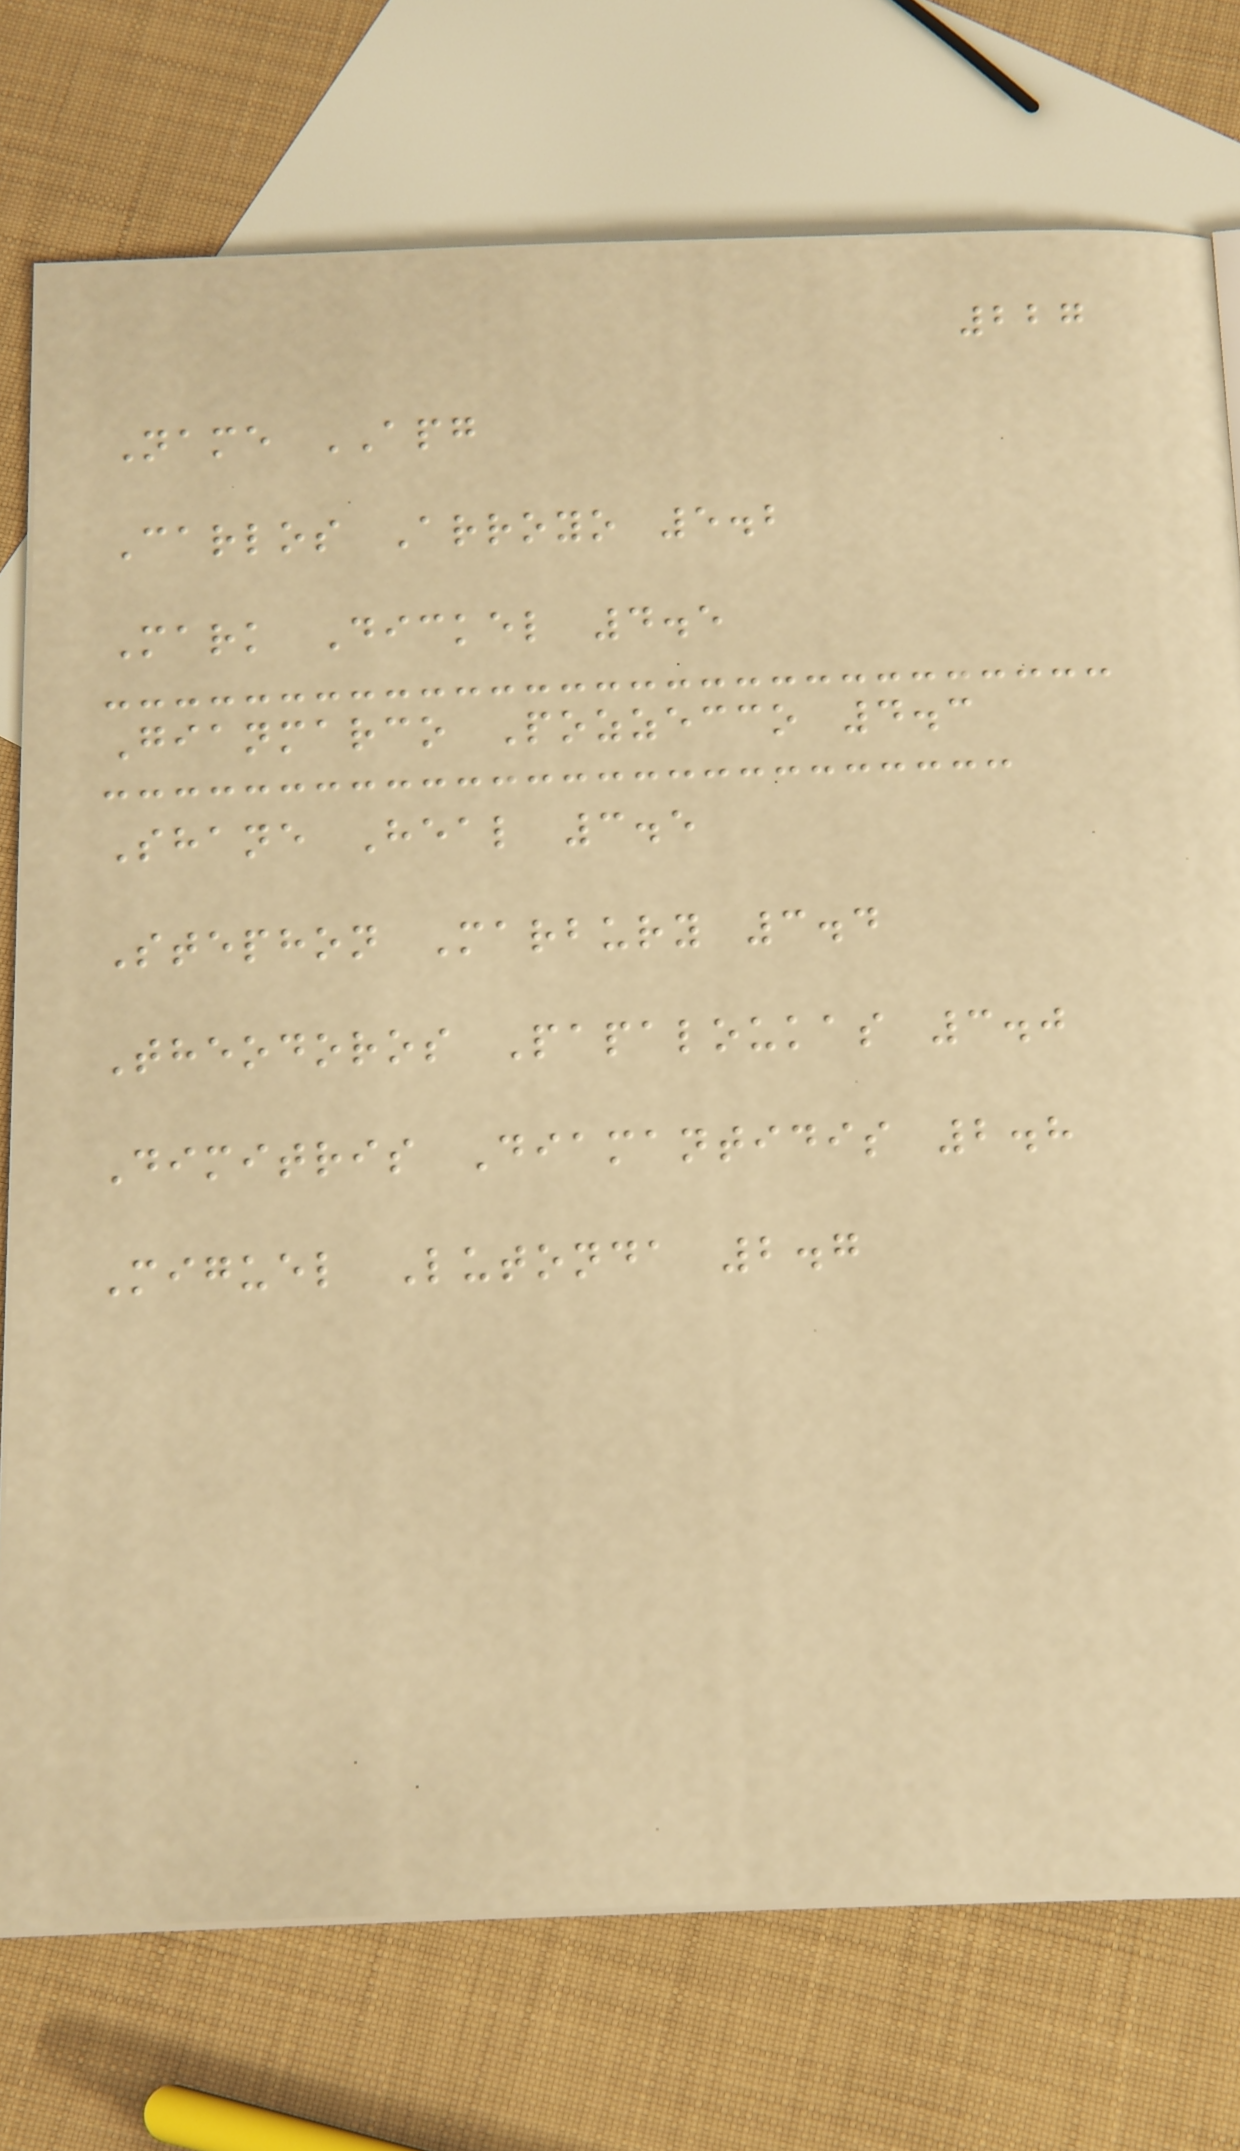227
Name APG
Carlos Arroyo 5.2
Mark Dickel 4.5
Gianmarco Pozzecco 4.3
Shane Heal 3.5
Stephon Marbury 3.4
Theodoros Papaloukas 3.0
Dimitris Diamantidis 2.8
Miguel Lutonda 2.7
